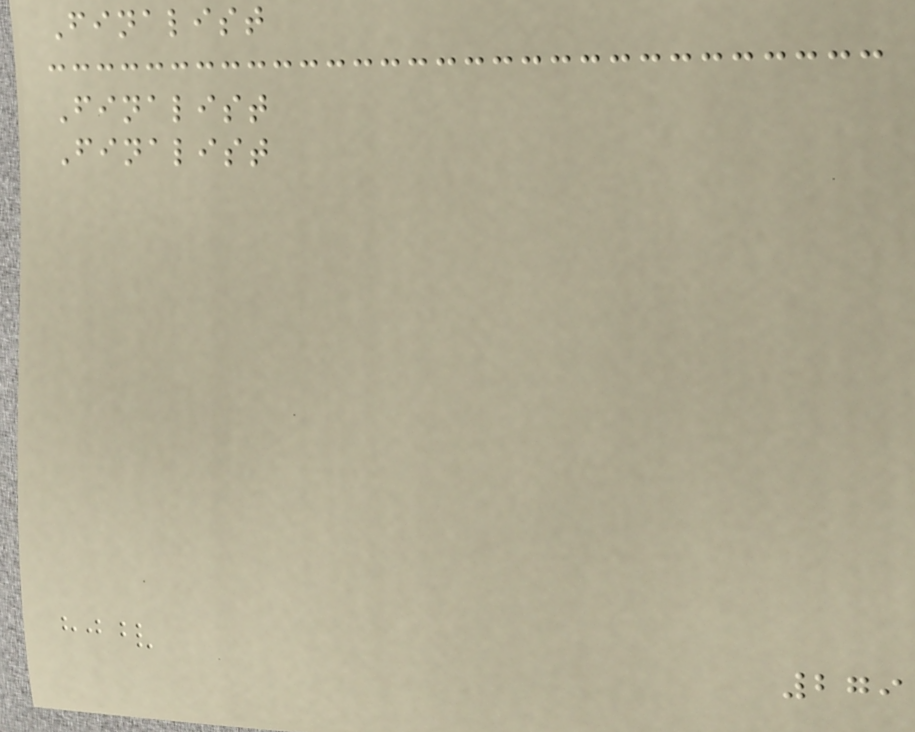Finalist
Finalist
Finalist
279
